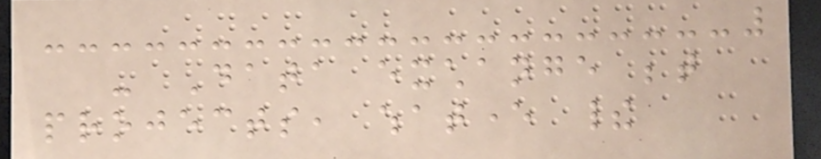- Data exchange between
projects, whatever their
